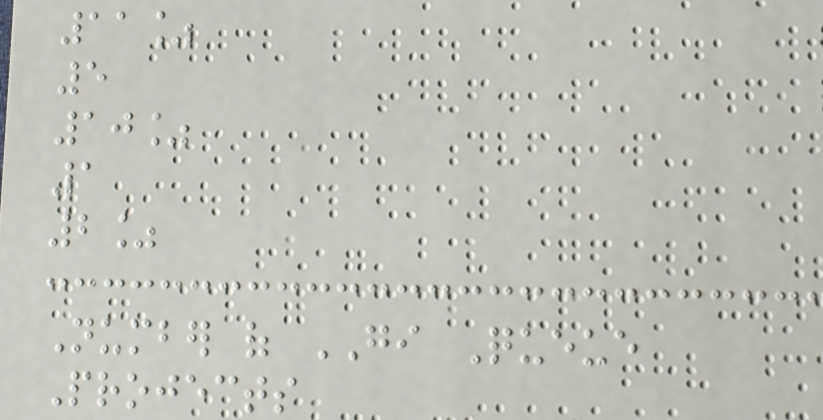11%
5
10%
1
2%
Number of GI Queue
Projects
